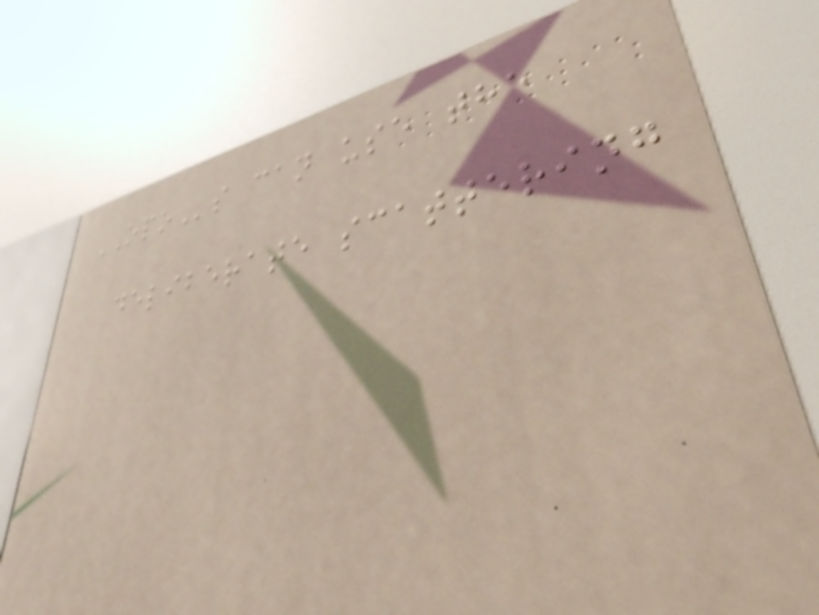OPOs can use the
deliberate scattering
